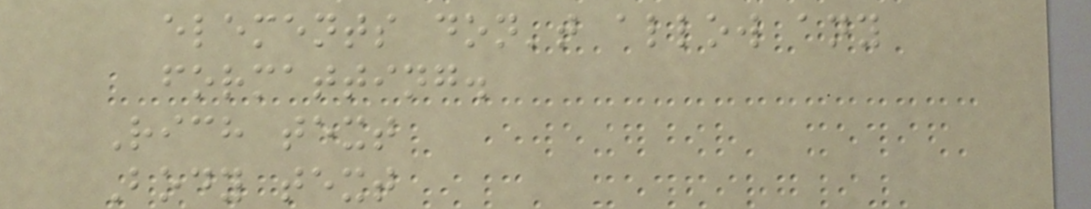elements don't allow any
formatting.
Rich text
Body text
